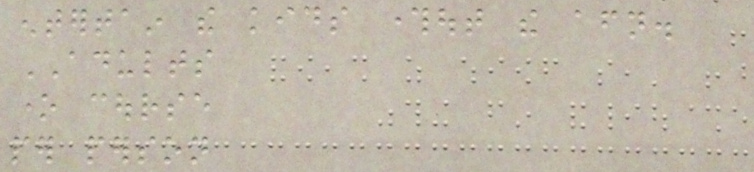entertain the kids throughout the afternoon.
ADULTS
one course
per person
